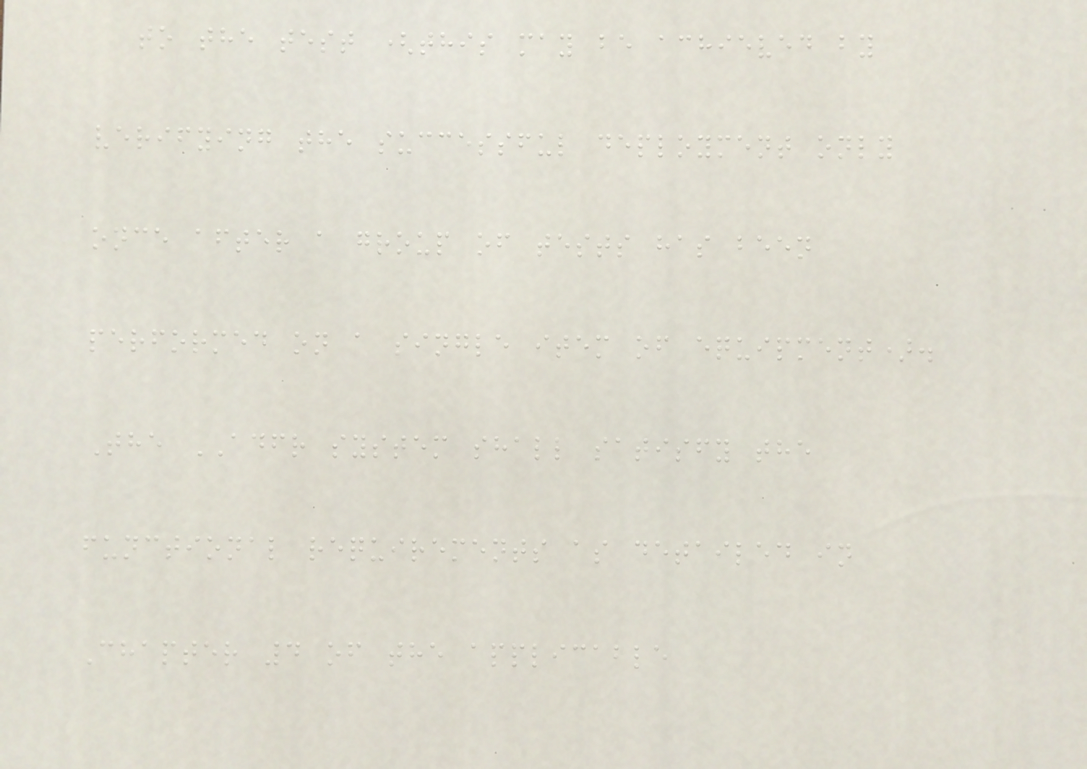to the test (this may be achieved by
verifying the successful deployment only
once after a group of tests has been
performed on a single item of equipment).
The ADFR system shall satisfy the
functional requirements as detailed in
Chapter 4 of the applicable
